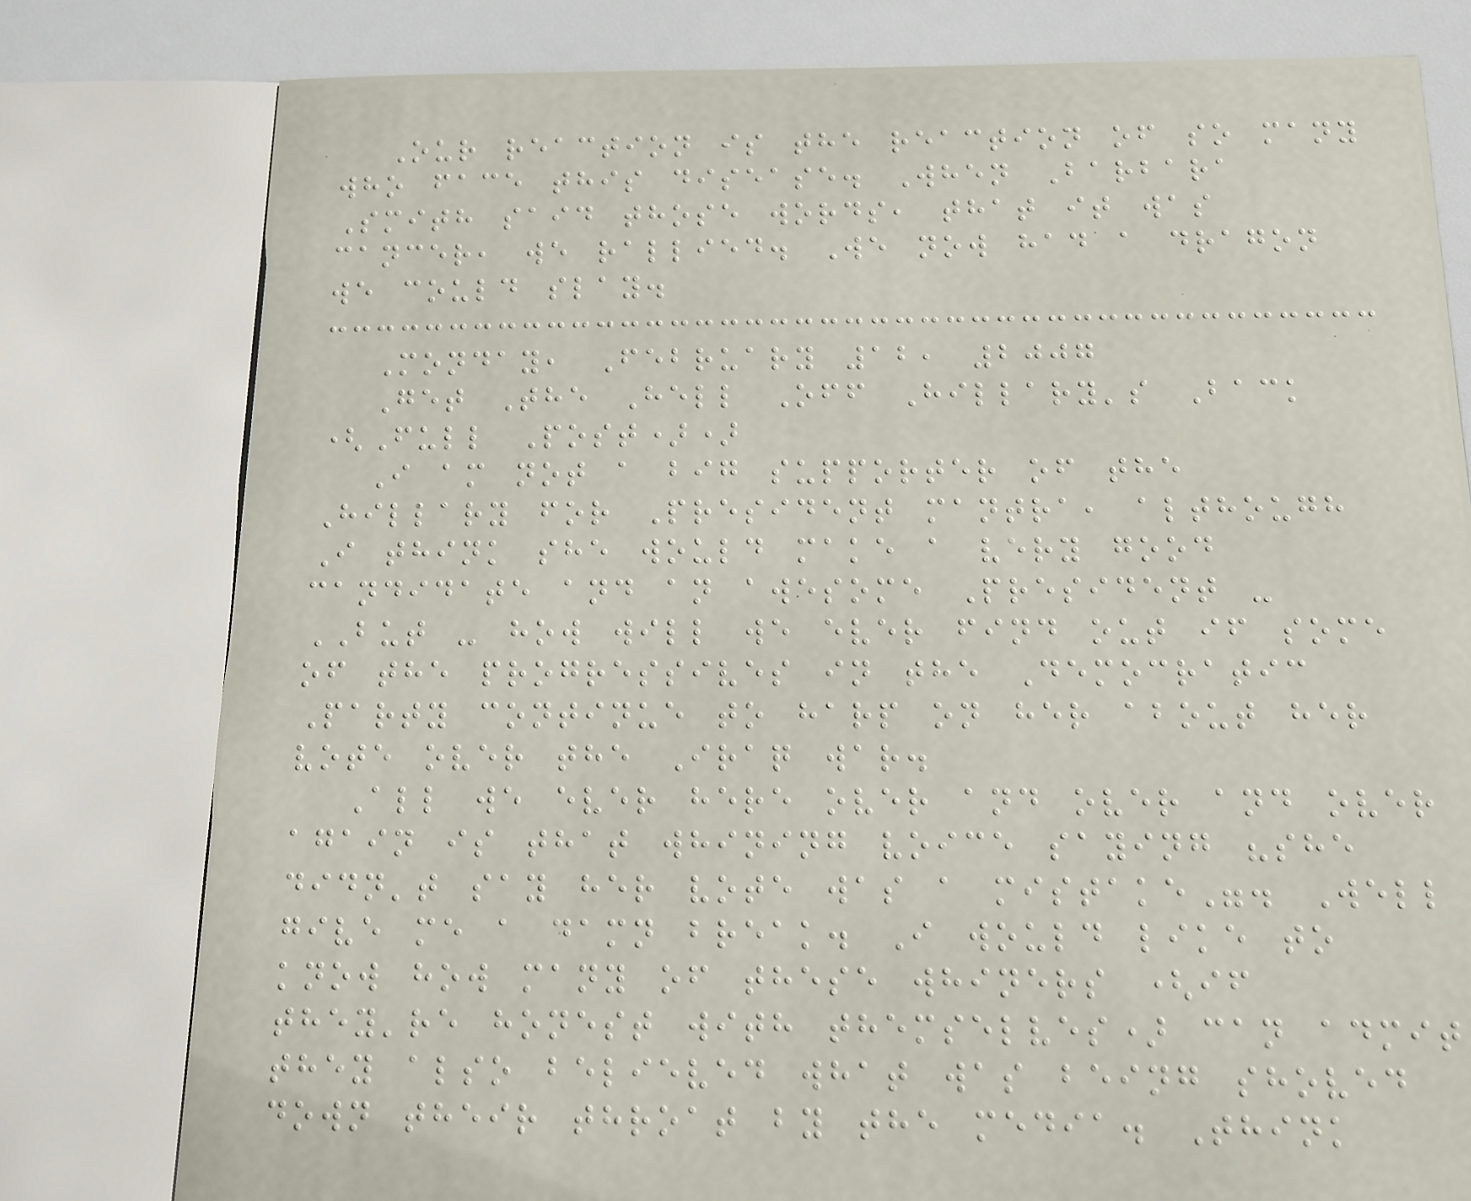Our reaction is the reaction of so many
who face this disease. When Barbara
Smith said those words, that it was
cancer, we rallied. We now had a dragon
we could slay.
Monday, February 12, 2007
Get The Hell Off Hillary's Back
(Full Post))
I am not a big supporter of the
Hillary for President mantra, although
I think she would make a very good
candidate and an awesome President -
BUT - how will we ever find out if some
of the progressives in the Democratic
Party continue to harp on her about her
vote over the Iraq war.
All we ever here over and over and over
again is that whining voice saying "she
didn't say her vote was a mistake". Well
give me a damn break. I would like to
know how many of these whiners (if
they're honest with themselves) can admit
they also believed what was being shoved
down their throat by the media. Think
